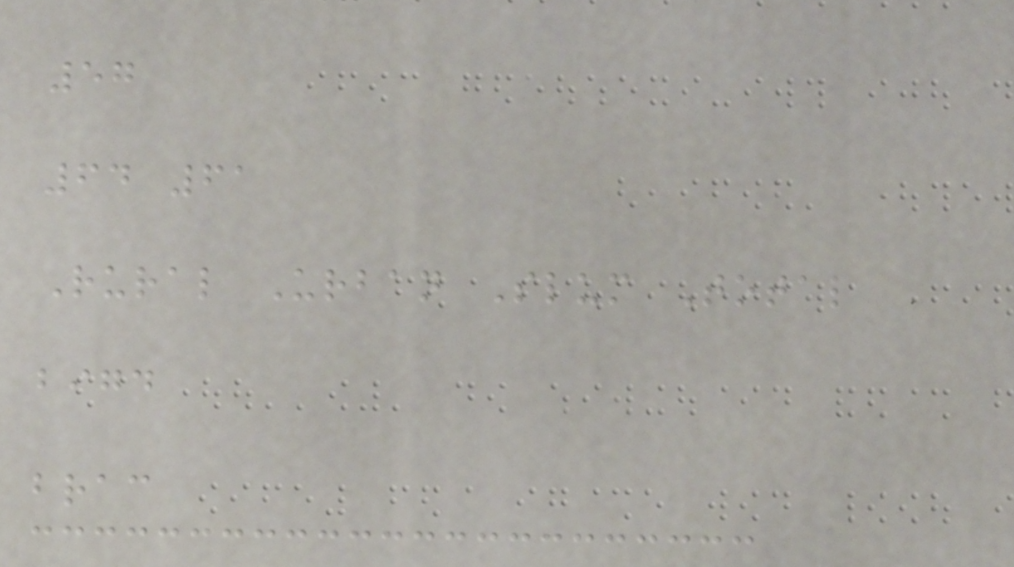57
64 61
Rural Urban Slum Total
bigd
brac
